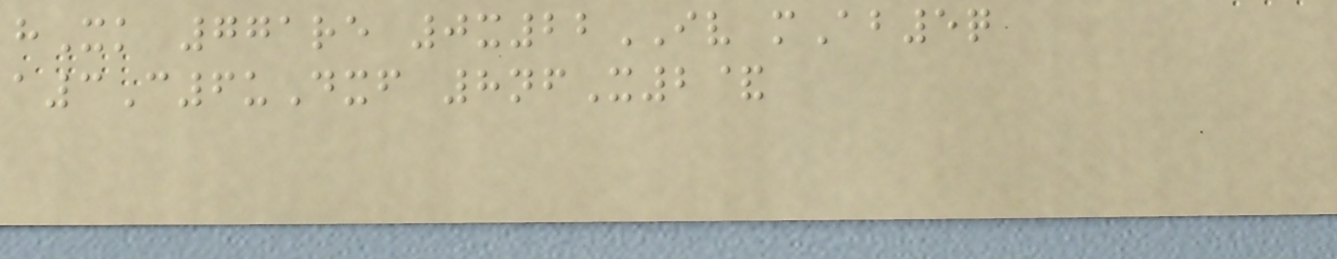hXk 771re 0x22IV mAb5q
a3C6uDxf 8nfX2&
